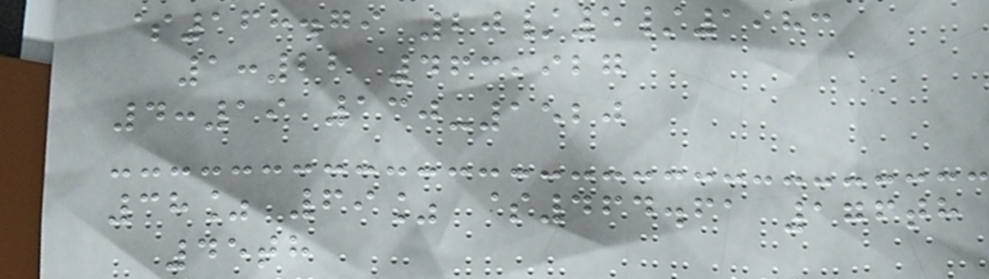$168.79 20/5/1983
1:22 463,927
4:19 130-1520
38% 69% $464.61 176th
45th
